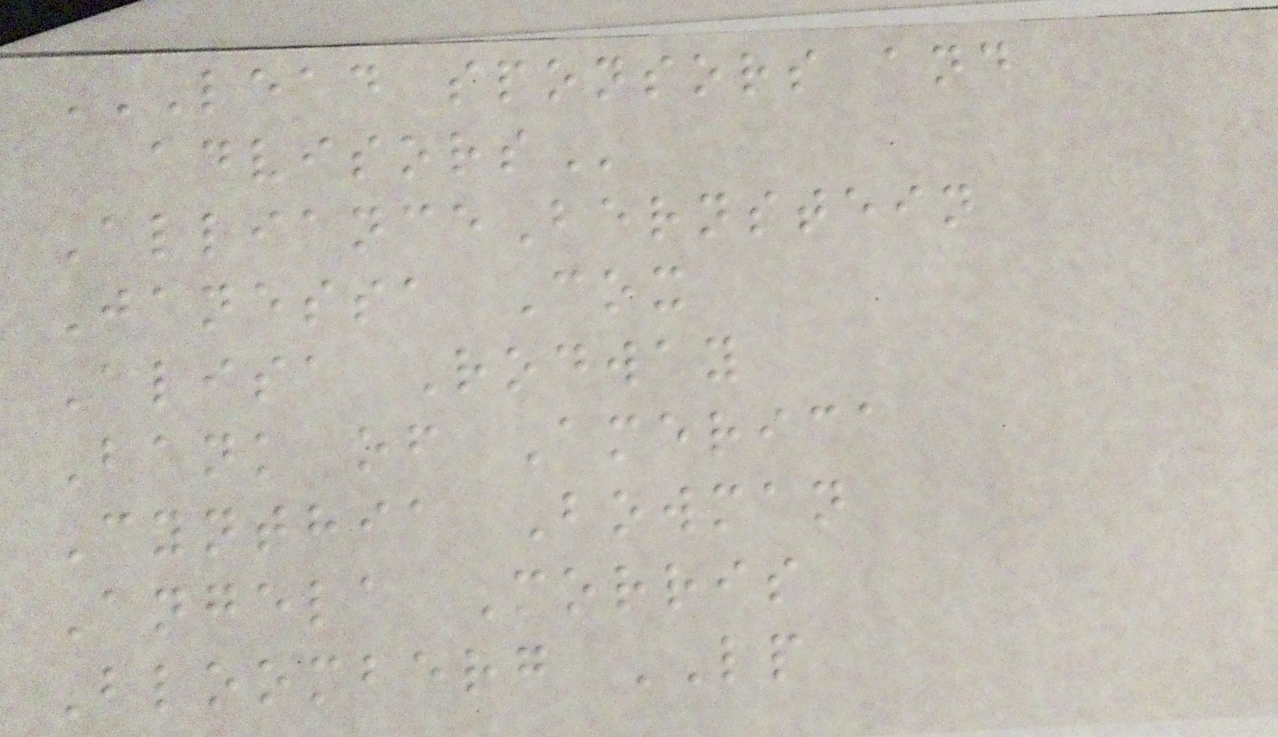LEAD SPONSORS AND
ADVISORS
AllianceBernstein
Janessa Cox
Alisa Rodway
Bank of America
Cynthia Bowman
Angela Morris
Bloomberg LP
